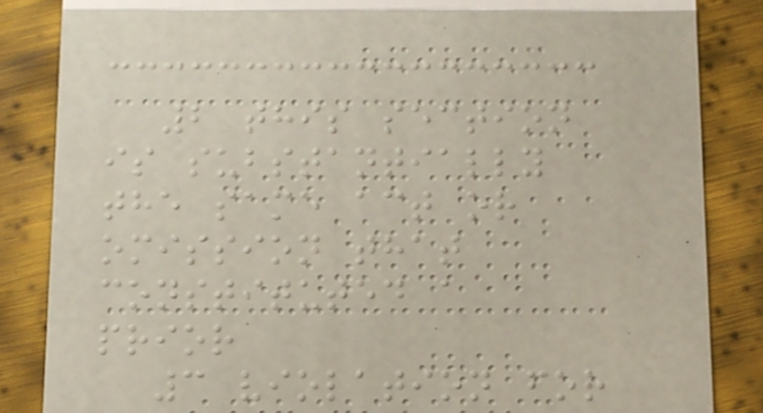2 this section
is substantially
the same act or
omission that
constituted a
prior
3 violation for
